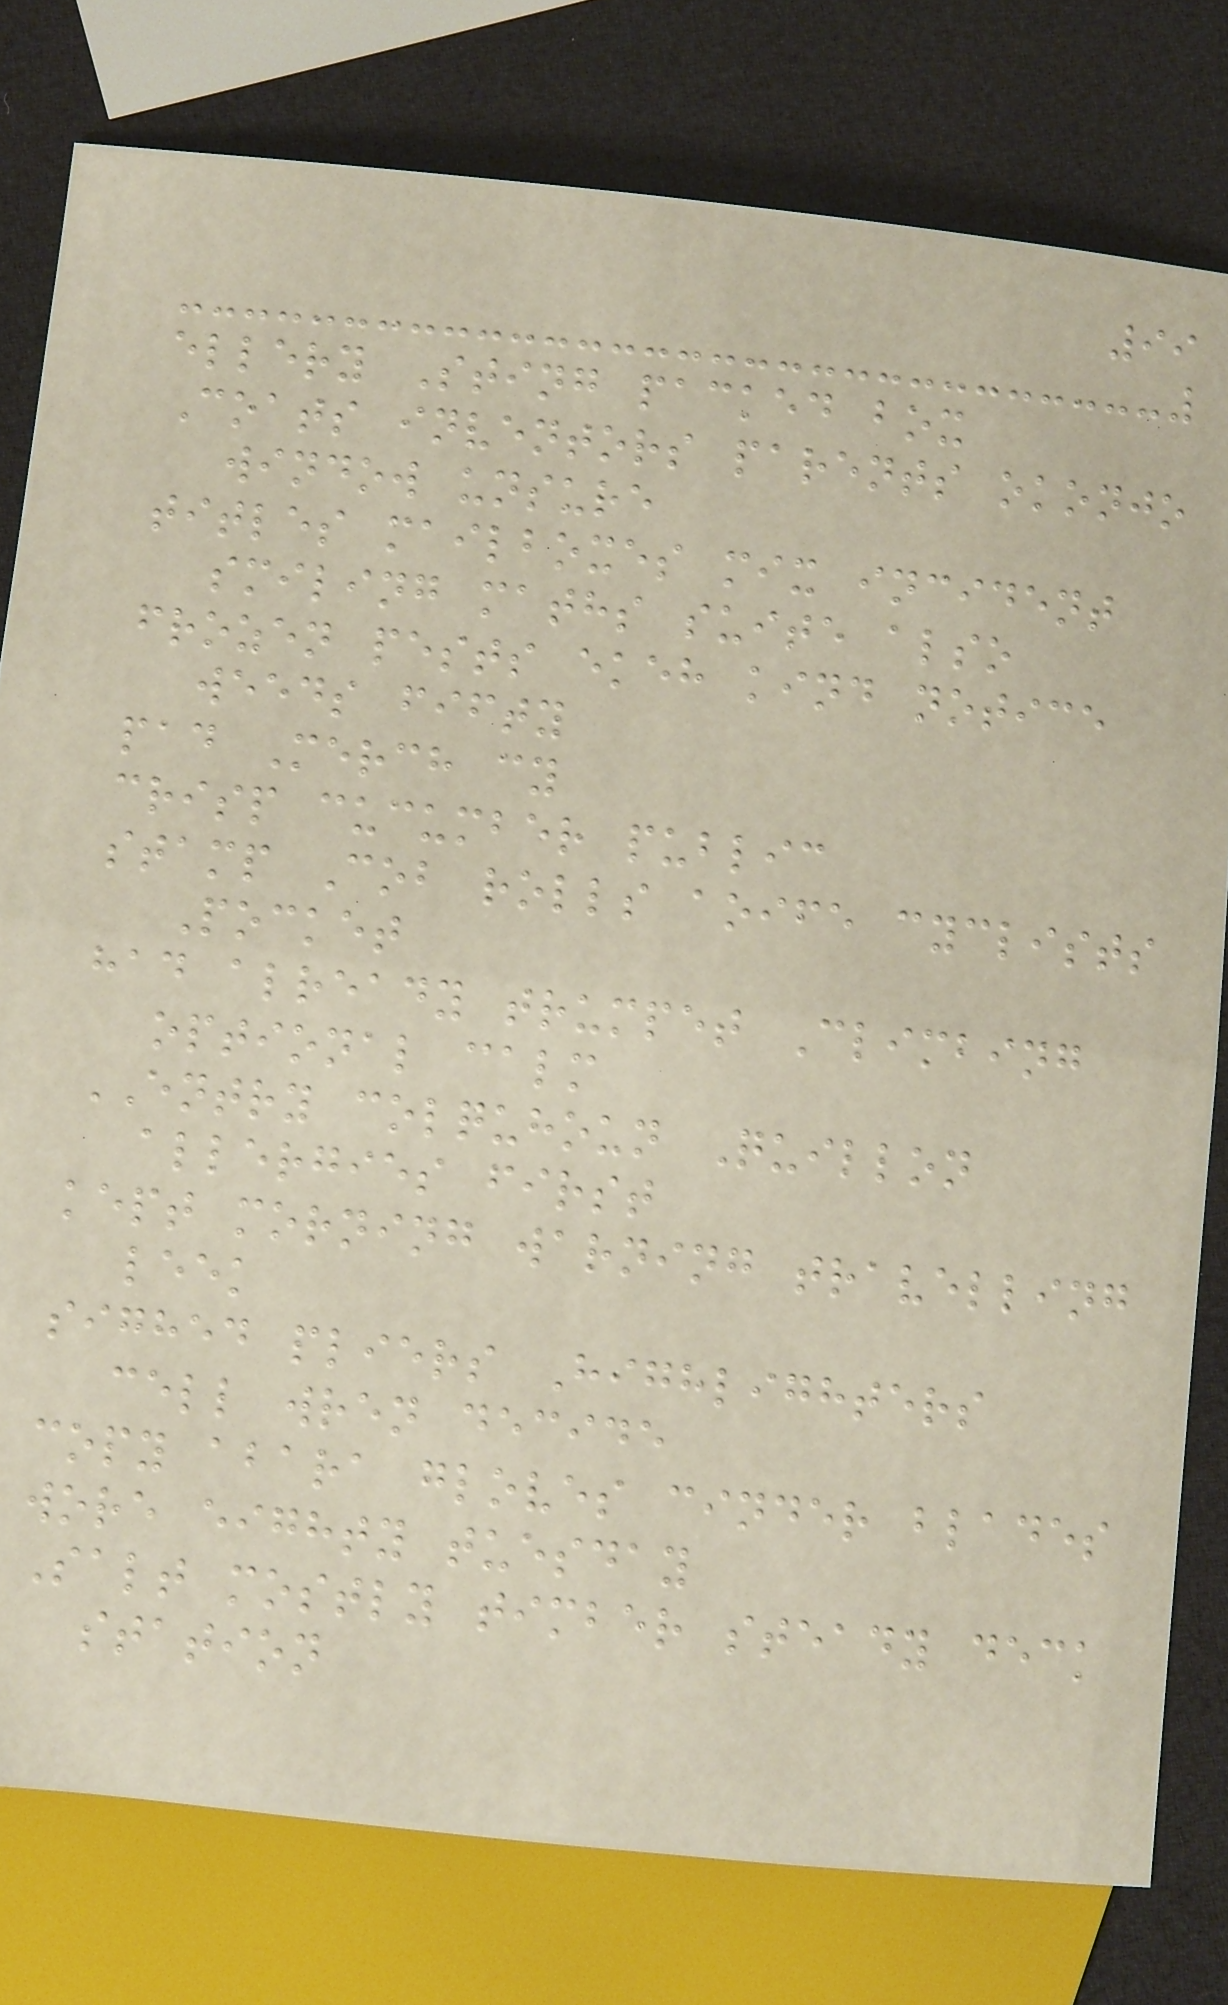99
ellery Sting packed box
Coats inventors parents okonjo
window unsure
titles mailboxes mix incident
smiling maths suite also
frozen pests ekeh kind notice
weeds fifty
pad Merch cy
crisp cucumber public
stamp Cob rolls aoife cyclists
Pocket
had already trumpet Climbing
optional calm
ENTRY colquhoun Quillon
allergies first
kept morning warning travelling
leek
sighed pliers Highlighters
cell wren decide
copy abara gloves cinder blades
wore eighty tuesday
Salt mostly timber steady deck
station
